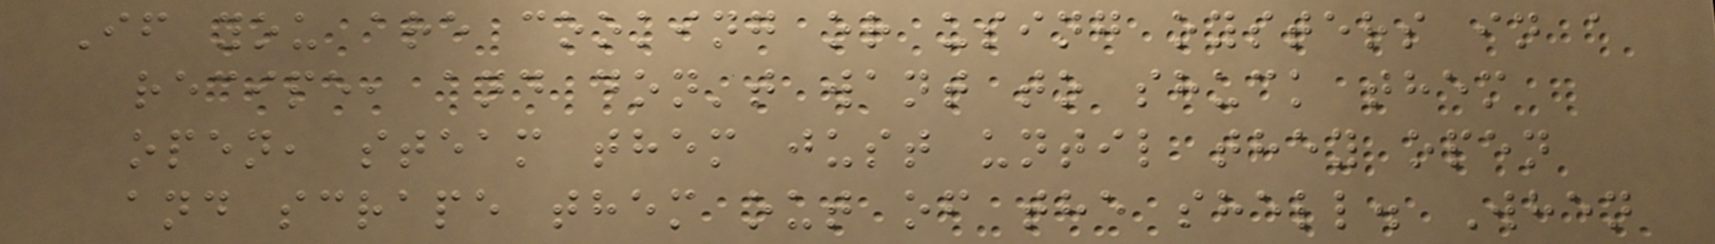If you are cooking or using oysters in a
recipe, and don't want to shuck them
open, steam them just until they open
and scrape them out of the shell. When
